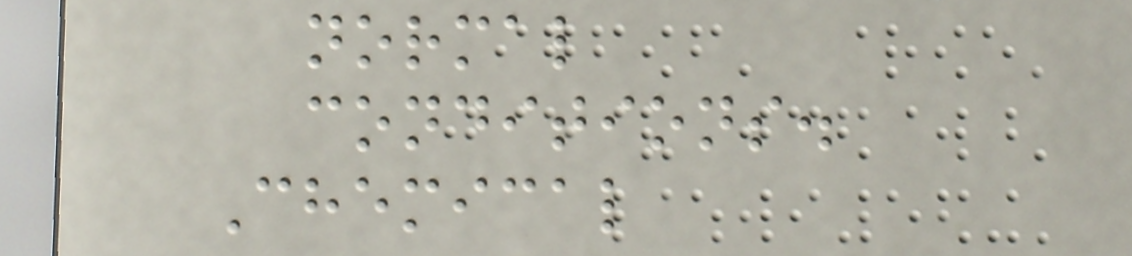normal
conditions.
Chemical
